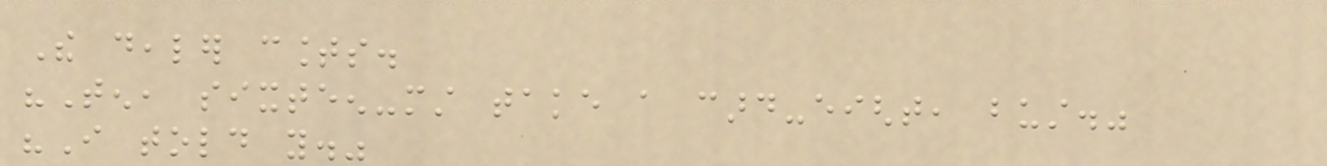The dealer counts.
"Ten, sixteen-must take a card-eight, bust."
"I told you."
